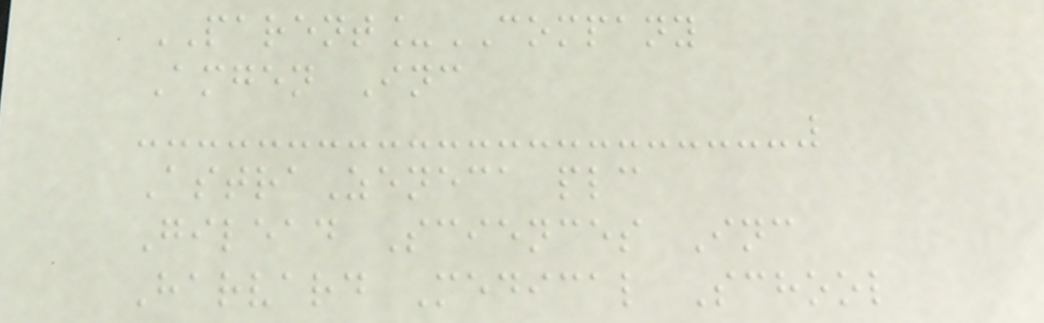PARENT_COMPANY
Amgen Inc
AstraZeneca plc
Gilead Sciences Inc
Harvard Medical School
